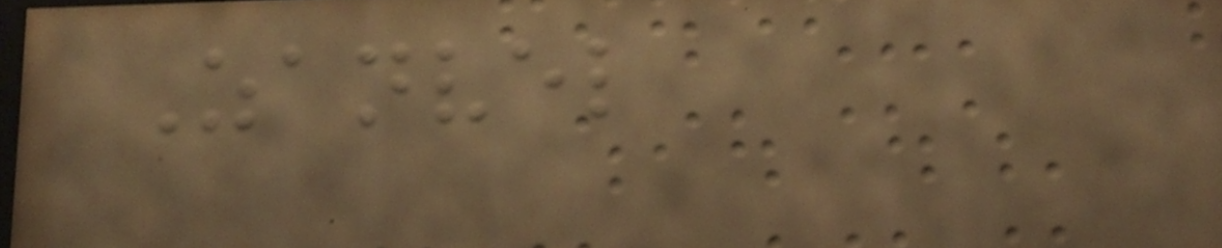Zanvel
